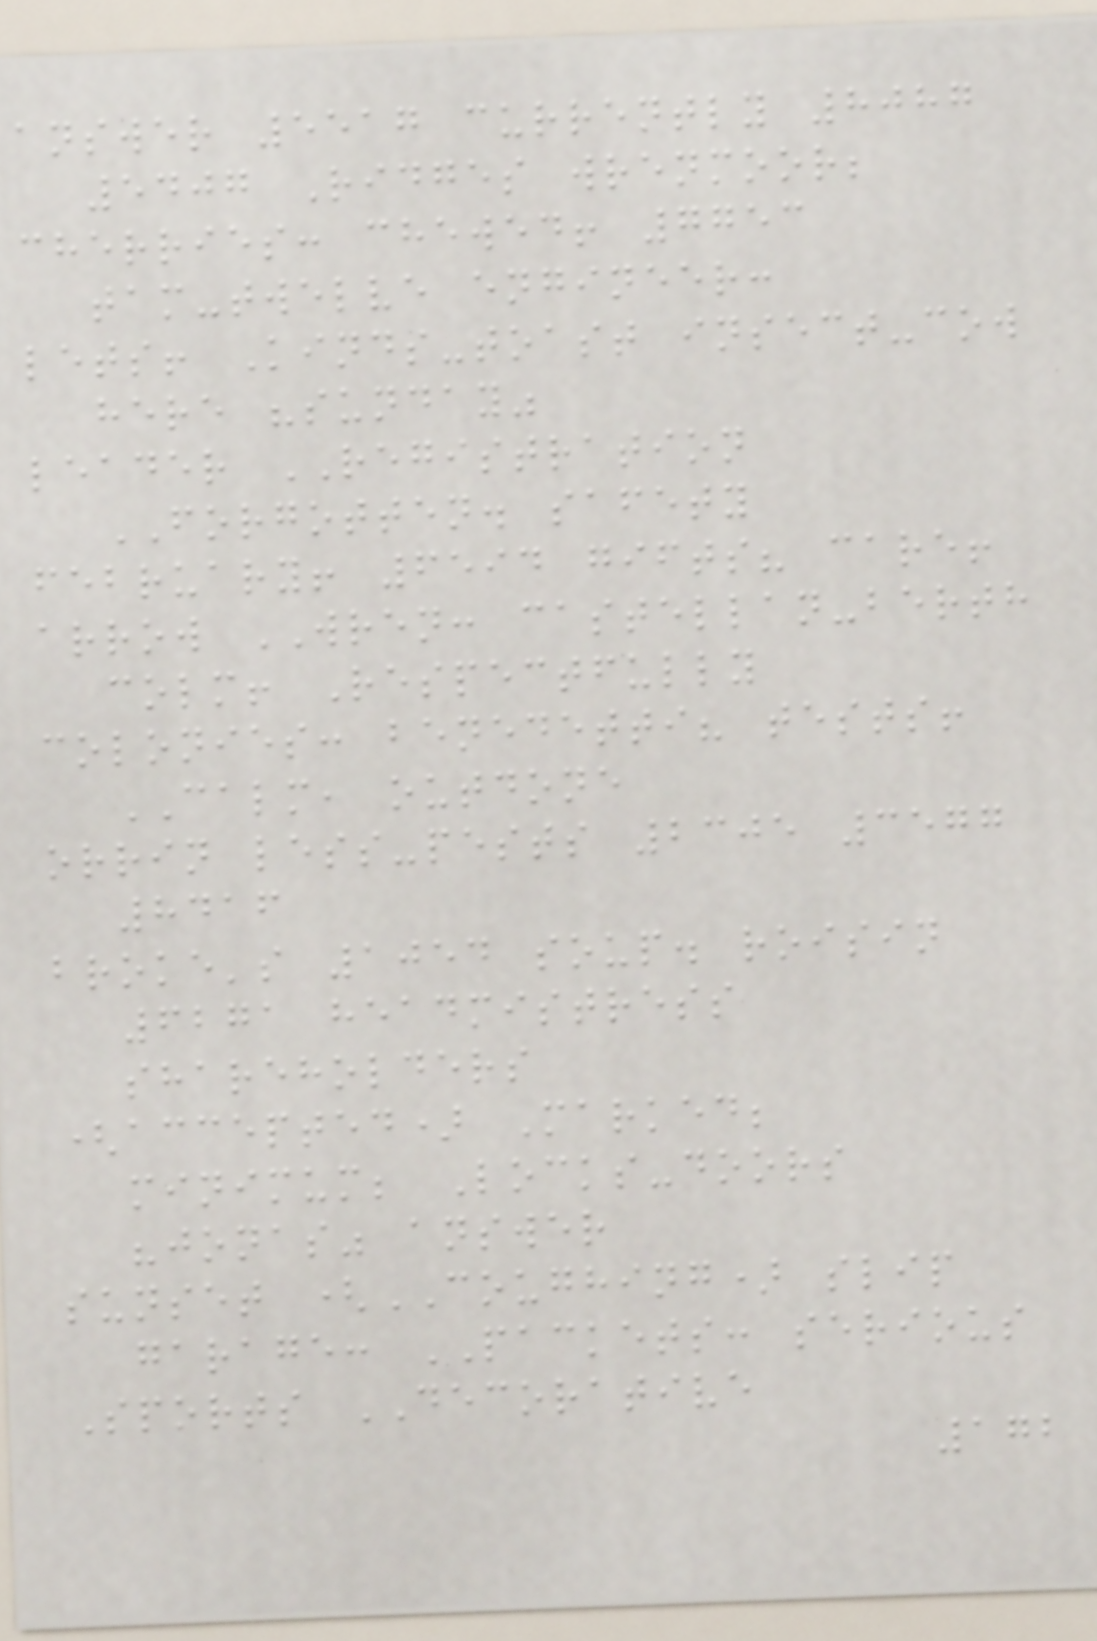answer 5517 currently 8087
5407 Ridges wrenmoor;
cherries: chewed! 7753
tam-twelve engineer:
lets! Kinds-toast insect-cow
here "sunday"
leader REGISTRATION
FORGOTTEN. safety
february! 6594 gifts? care!
arrow WREN: castellan-berth
colm! Respectfully
colonies: benedetti? tests!
CALM, outdone
orrin less-pests 2305 3577
8416
broke's 1054 soup. roisin
6271 headmistress
shareholders
(accepted) Marked;
minimum; Locks-doors
"jonas" answer
sunset (COUGHING) slip
garage: PACKETS: serious
Sports DECORATIVE
172
